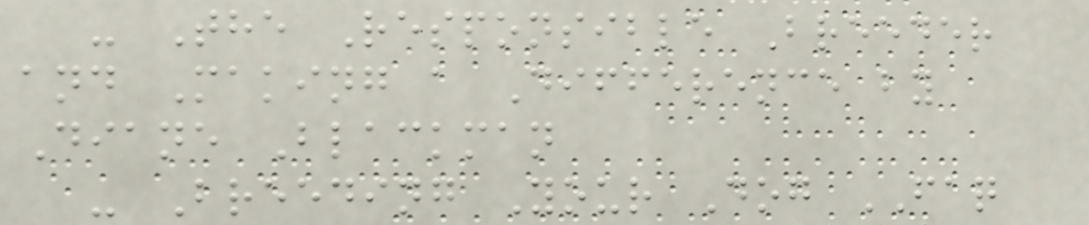- The Responsible Breeder
and Making a Difference by
Diane Blackman
- Breeding Your Dog FAQ
